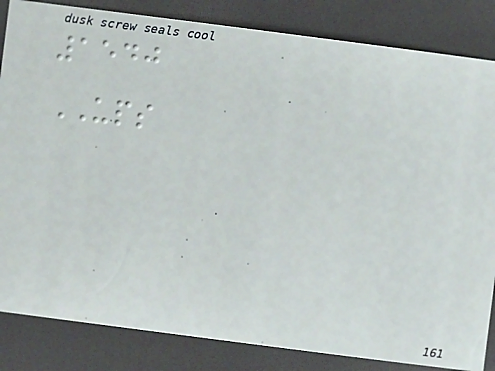1540
UPS
